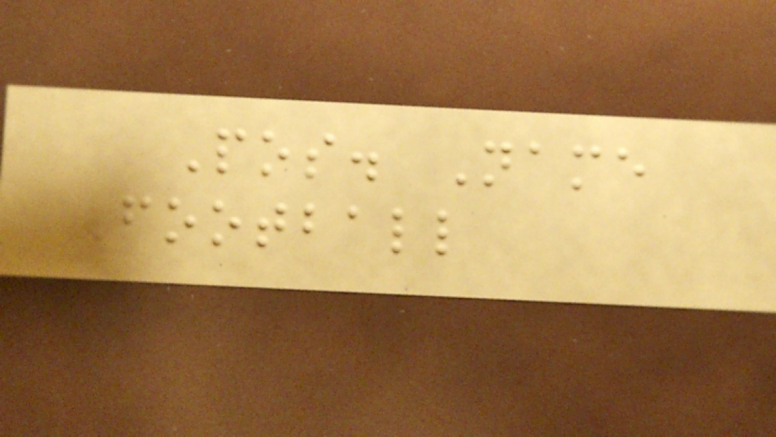Pos. Name
Football
